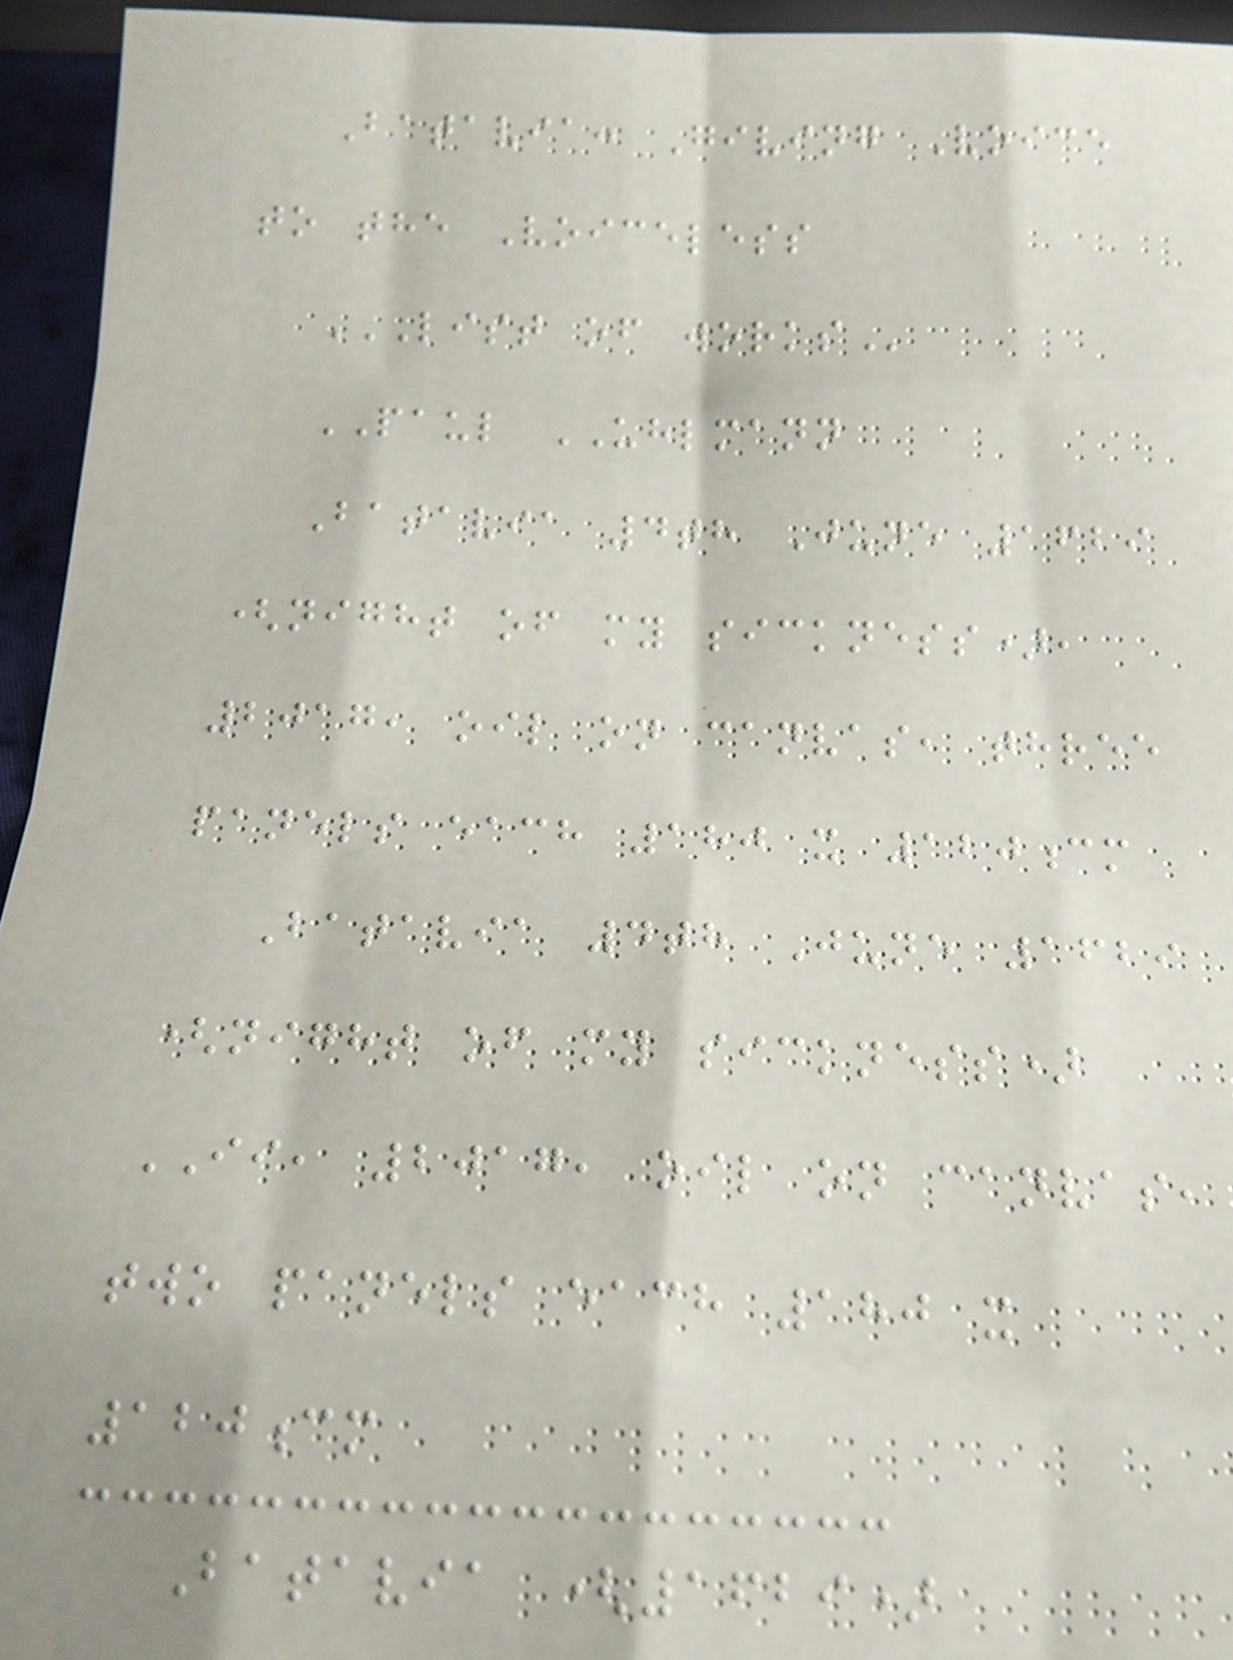Batavia: Giving Voice
to the Voiceless
LIST OF WORKS
PAUL UHLMANN
Batavia 4th June 1629
(night of my sickness),
2017, oil on canvas, three
panels each 180 x 120cm
Batavia 4th June 1629
(night of my sickness)
II, 2017, oil on canvas,
two panels each 180 x
120cm
Batavia (1629)
